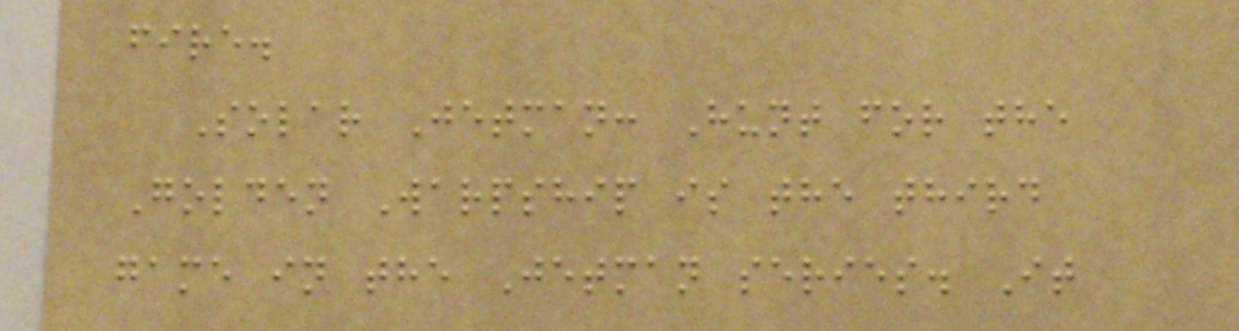fire.
Solar Jetman: Hunt for the
Golden Warpship is the third
game in the Jetman series. It
